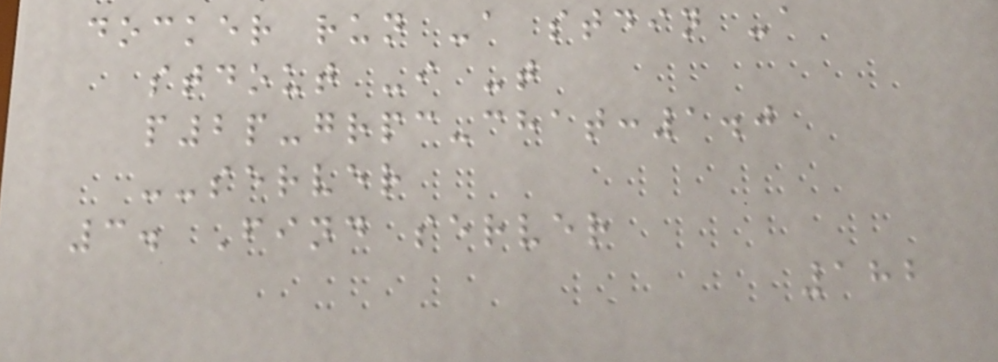docker run -a stdin -a
stdout -i -t
p2p-grpc-chat:1.0
--server
3. Find server
182
